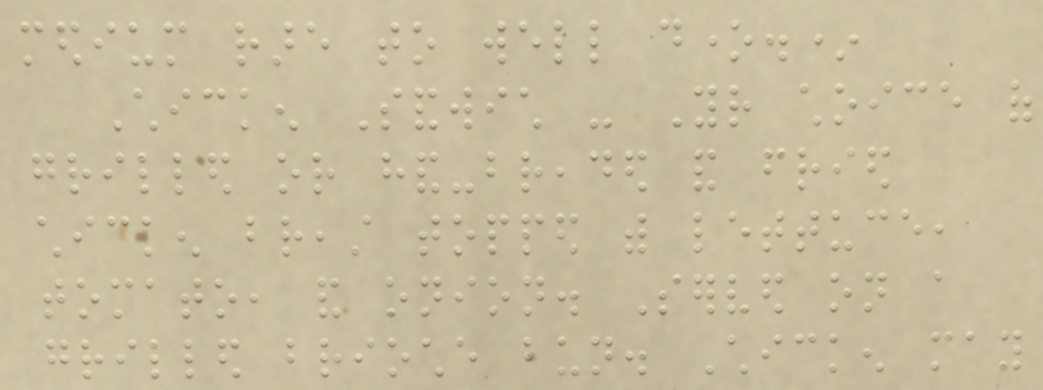medium rare to well done.*
Chicken Sandwich - Your choice of
grilled or hand-breaded and fried
chicken breast topped with lettuce,
tomato, and onion. Served on a
grilled brioche bun. Chicken may
